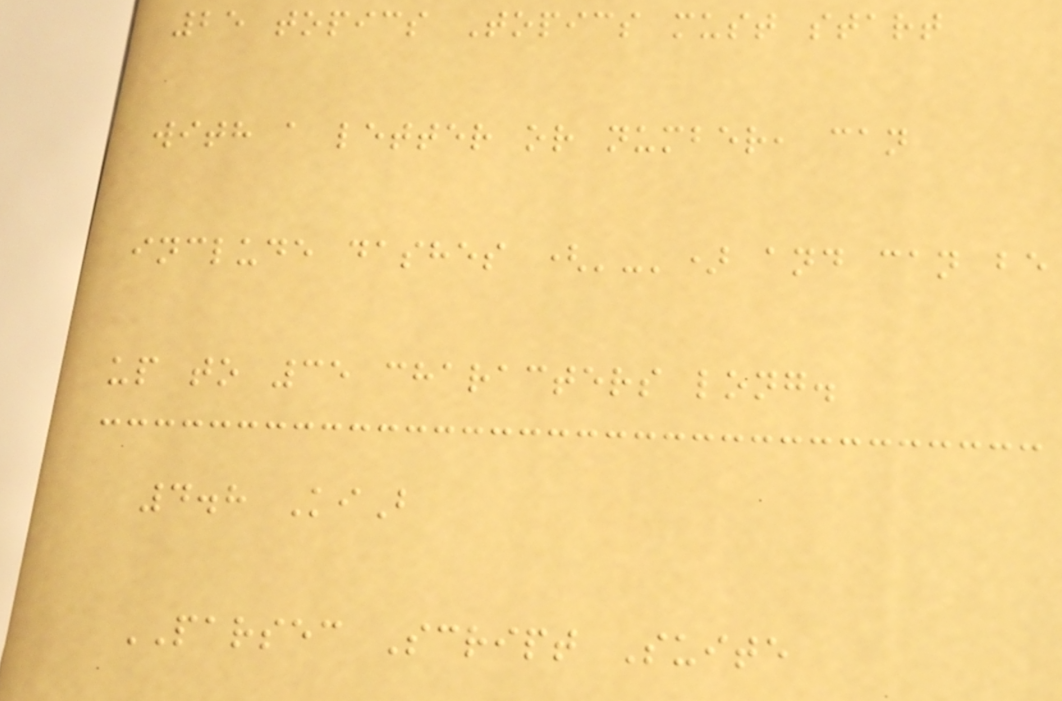25 topics Topics must start
with a letter or number, can
include dashes ('-') and can be
up to 35 characters long.
4.8 KiB
PARSEC Script Suite
